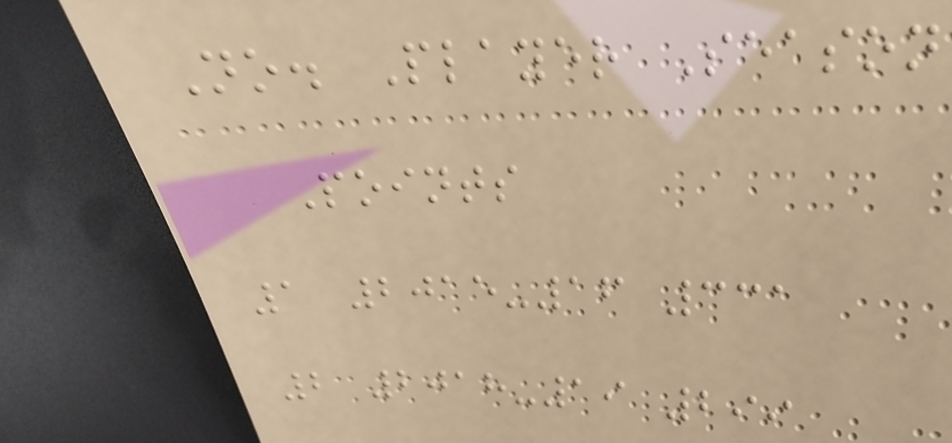No. Player Season
Points
1 2015-16 331
2 2018-19 299
